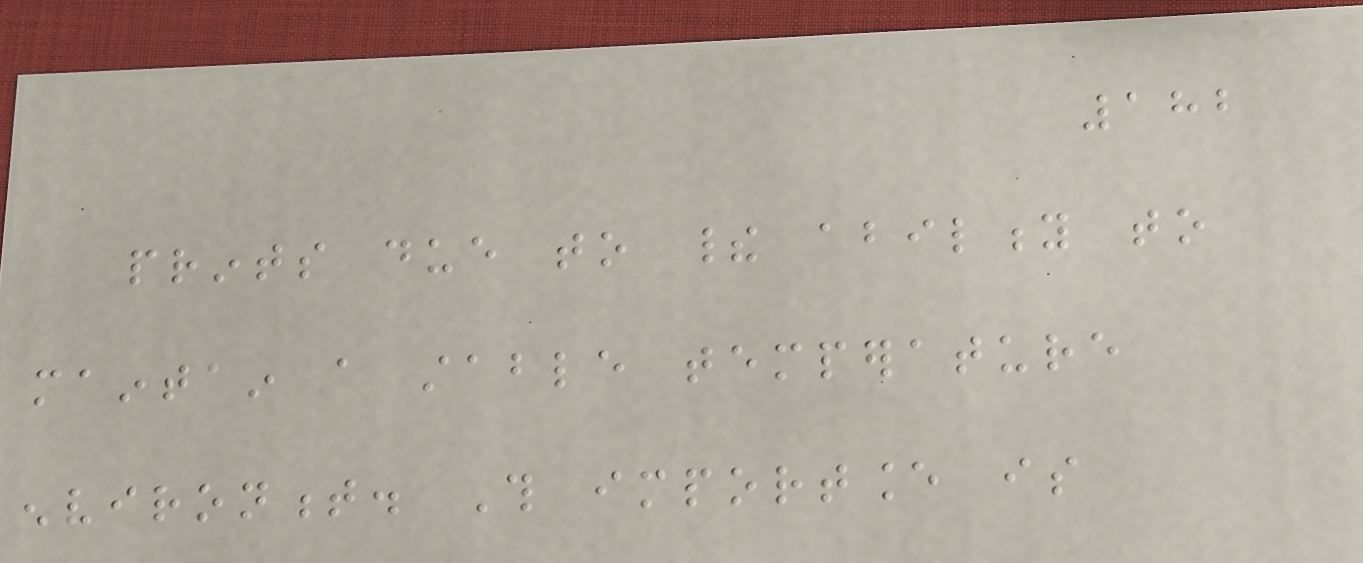182
prints due to their ability to
maintain a stable temperature
environment. This importance is
